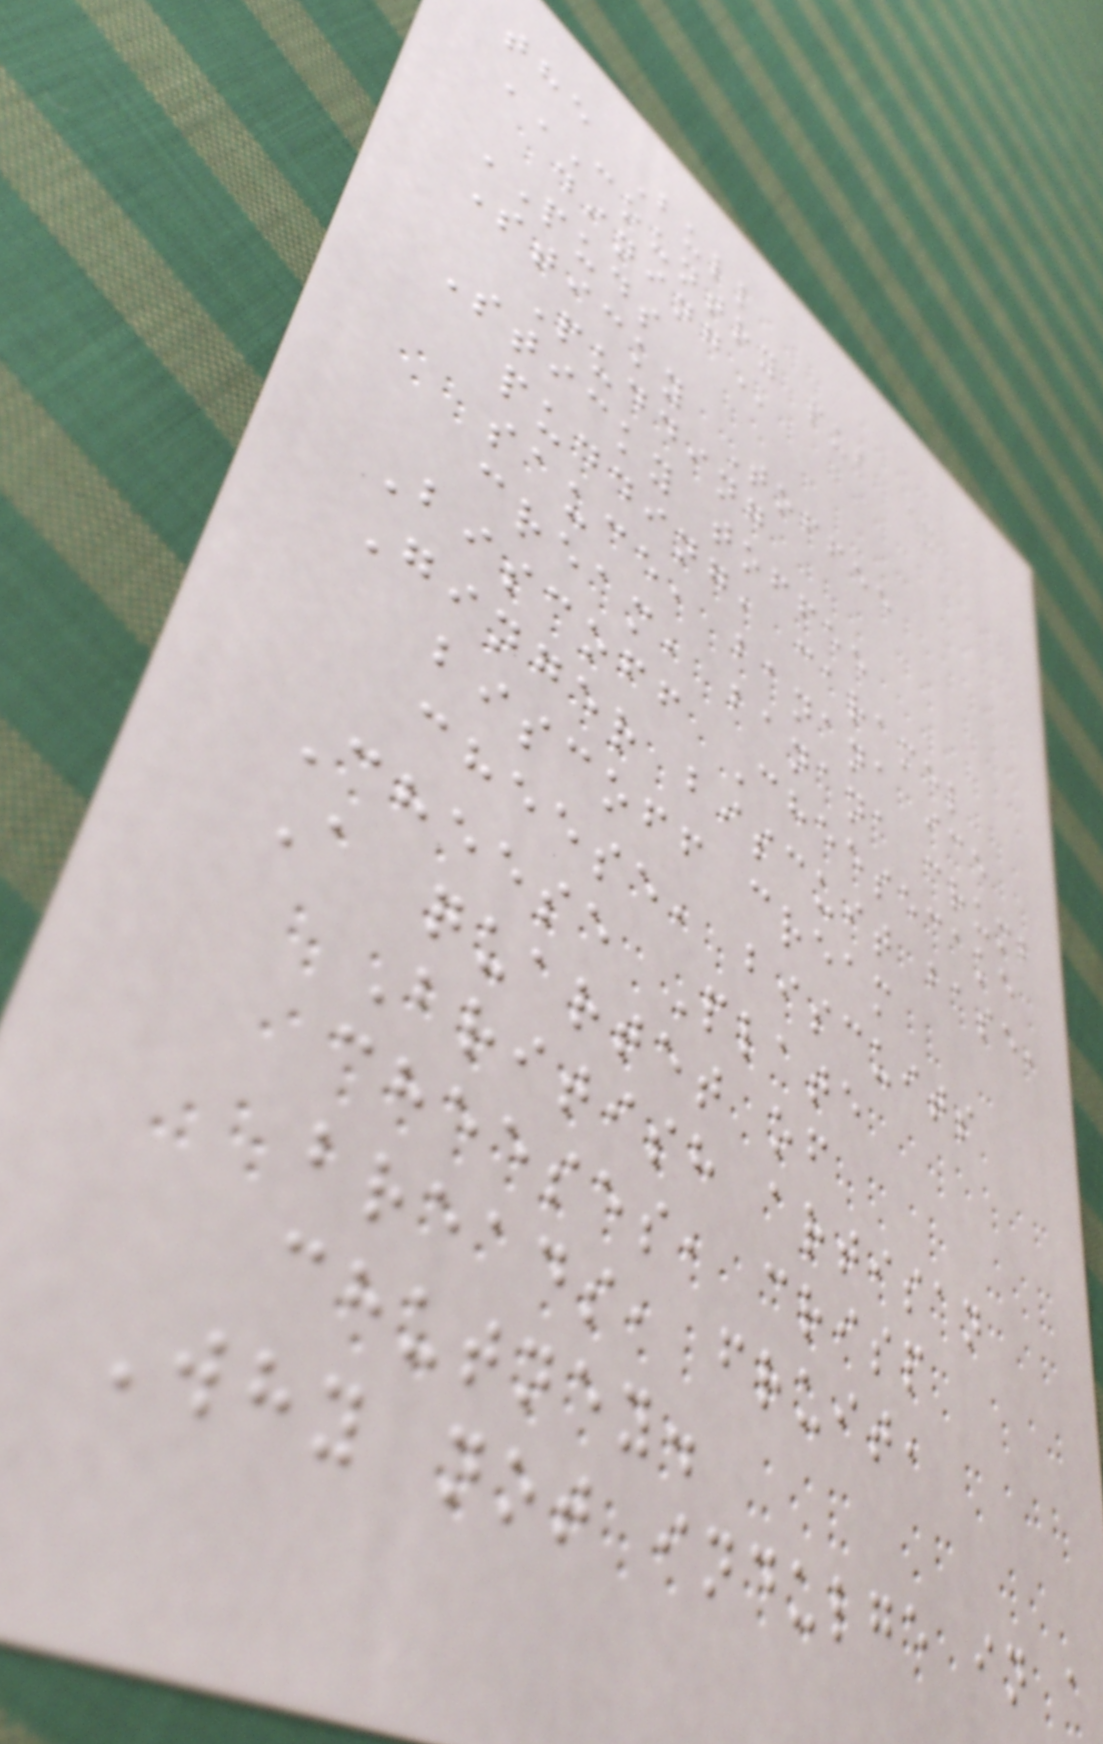the Bull
COUNTRY PUB &
DINING
PUDS
Sticky Toffee
Pudding
Sticky toffee
pudding, caramel
sauce, banana ice
cream, banana crumb
Biscoff Cheesecake
Ginger biscuit base,
biscoff cream
cheese, biscuits
Cheese Plate
A quartet of
British artisan
cheeses, crisp
breads, fruit,
chutney.
Why not indulge in a
